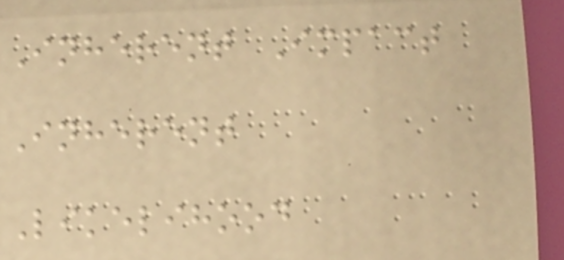Inherent Impact
Inherent
Likelihood
